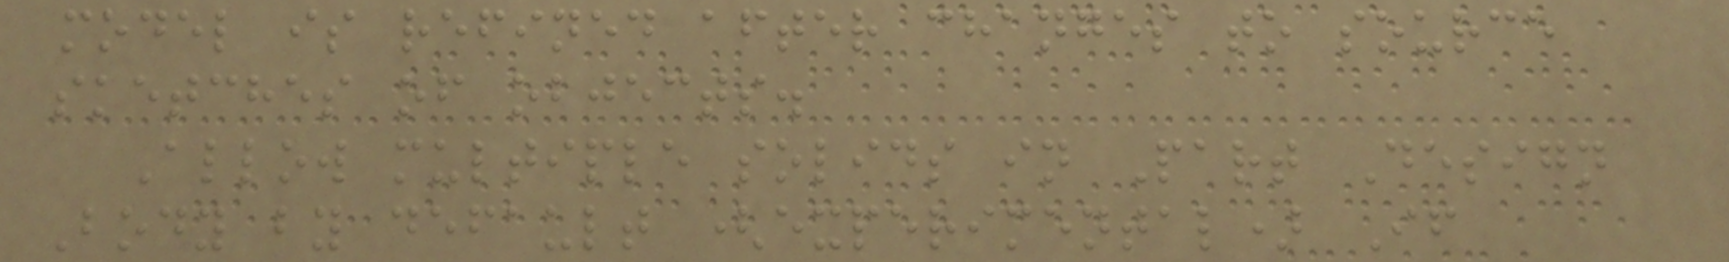model is refined after changes to source
sketches of objects.
Allow multiple solids in Part Design
Body by default (experimental) If
